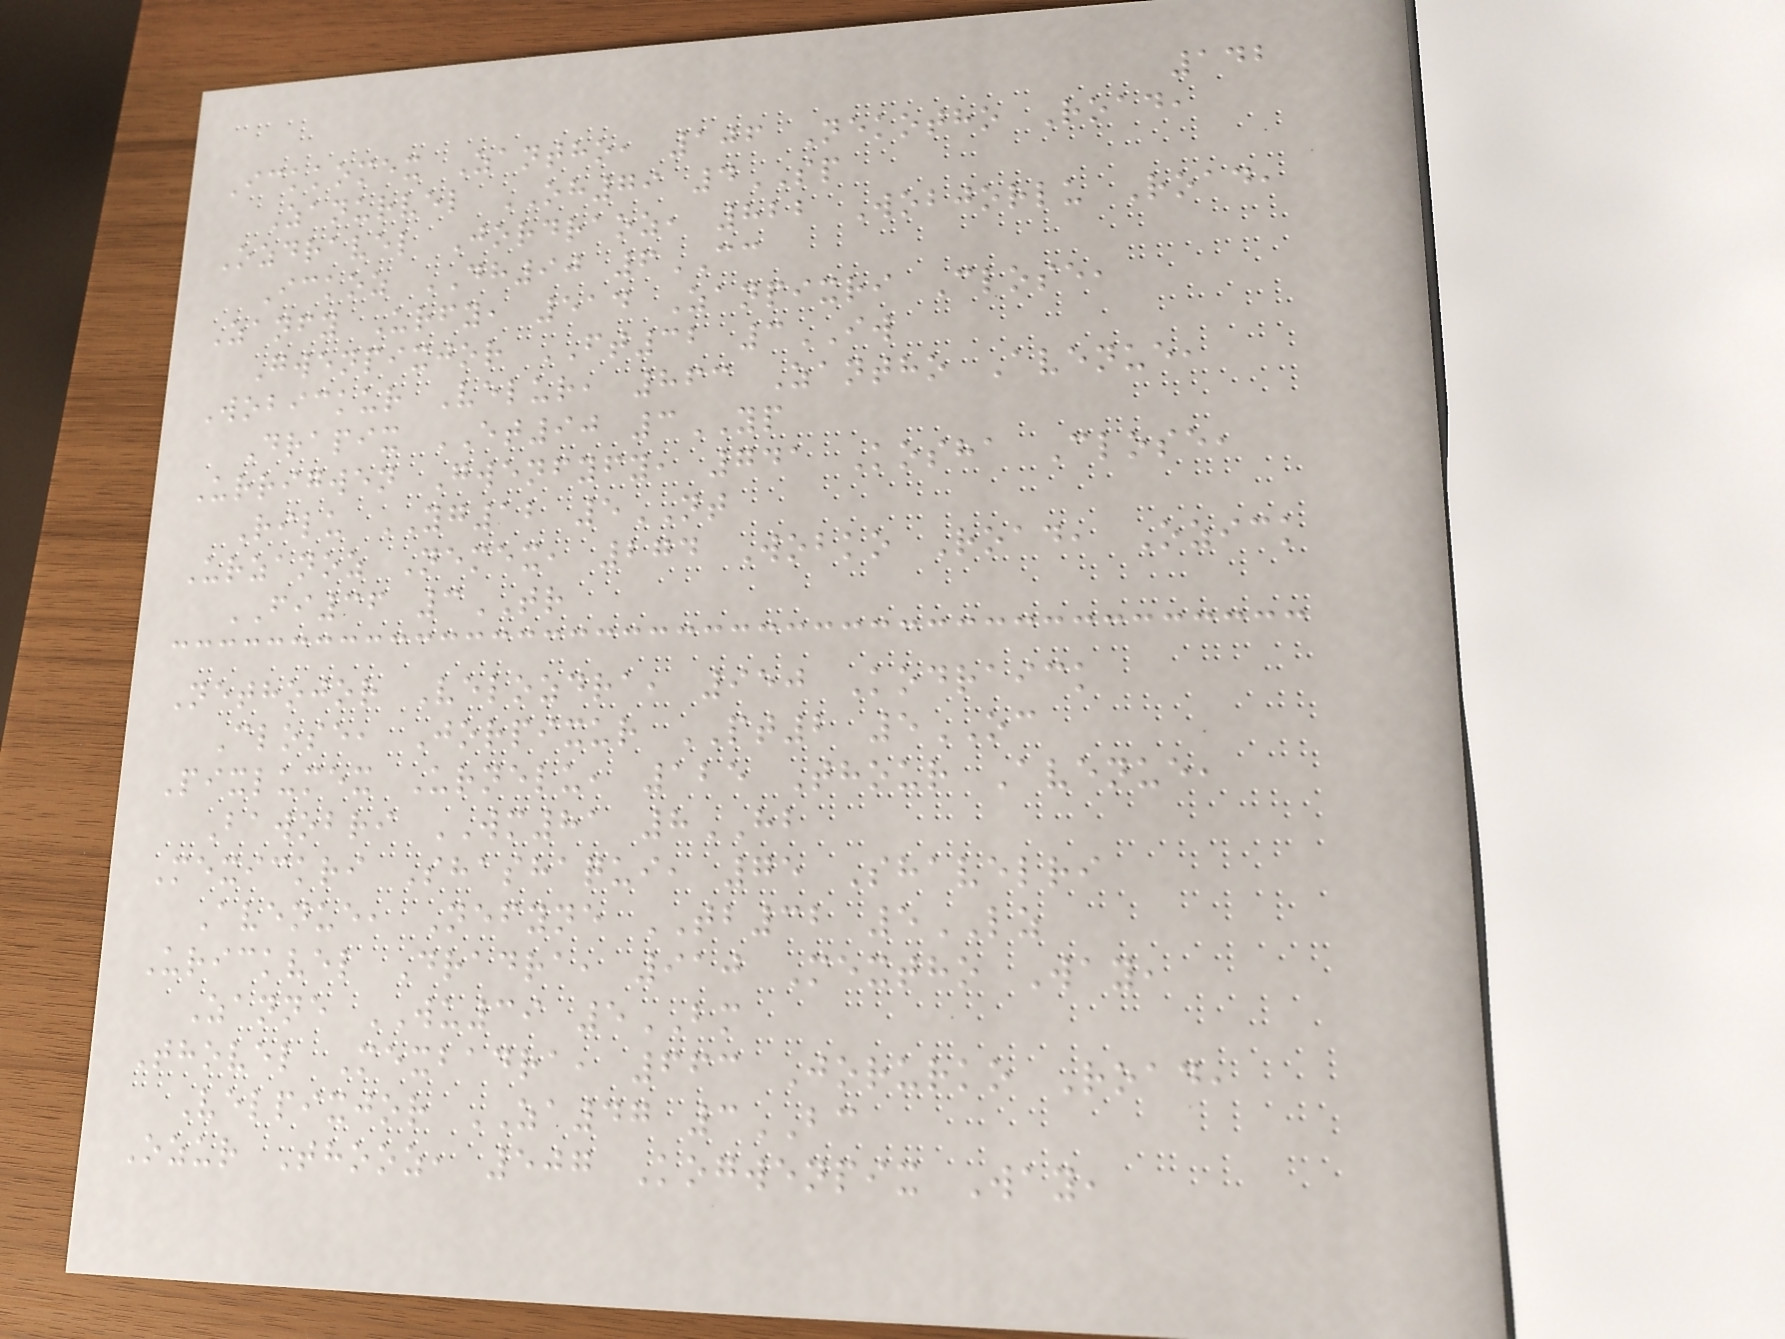142
Ickkomex Zantho, 106 Nekotho Road,
Zanurvel OH79 4SP
Ozdravel Jordraoz, 822 Wobjorlu Road,
Ickoz DH90 6CC
Zanfy Urfy, 514 Zanpixri Close,
Gwenpixjor FT32 3IW
Wobickur Velur, 863 Zantho Avenue,
Drapix ET90 3YP
Urrigwen Gwenfyfy, 741 Kosha Close,
Rilu YG12 5NT
Urzanoz Nemex, 274 Wobko Road, Ozick
FI36 3TR
Nethojor Velozdra, 950 Kodraick
Close, Jorpixur PT2 5OC
Pixlumex Urnelu, 125 Thour Avenue,
Bawobri WM81 8HB
Mexickri Shashaqui, 75 Shavelri
Avenue, Nefyne TB32 5LZ
Urickvel Dradra, 910 Mextho Way,
Zanne WU39 5BM
Thovel Mexbadra, 663 Jorurko Road,
Velpixjor ZA47 3BC
Ozur Thooz, 507 Kogwenpix Way,
